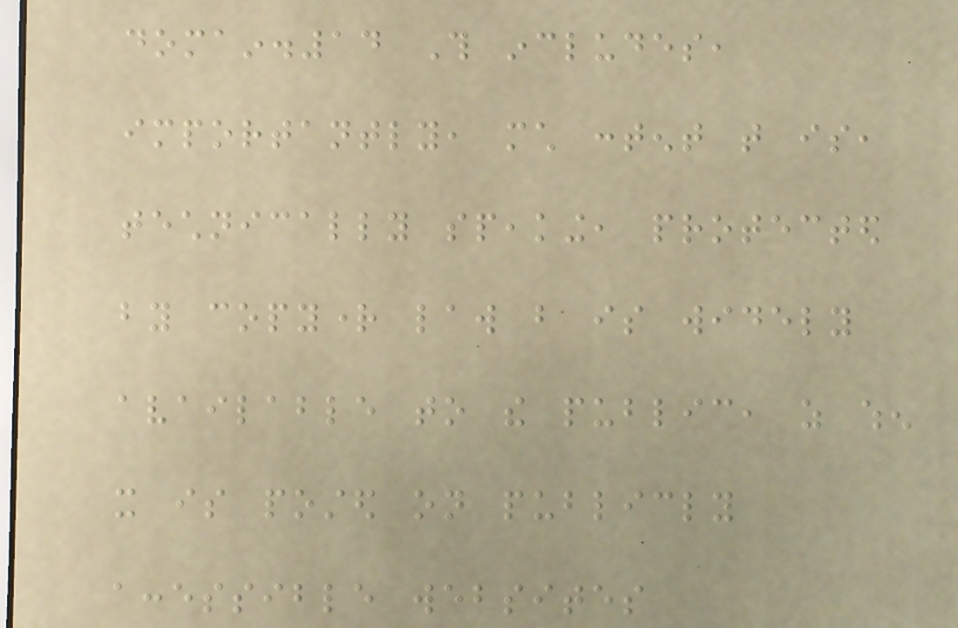domain.14 This includes,
importantly, much content that is,
technically speaking, protected
by copyright law but is widely
available to the public, as when
it is posted on publicly
accessible websites
